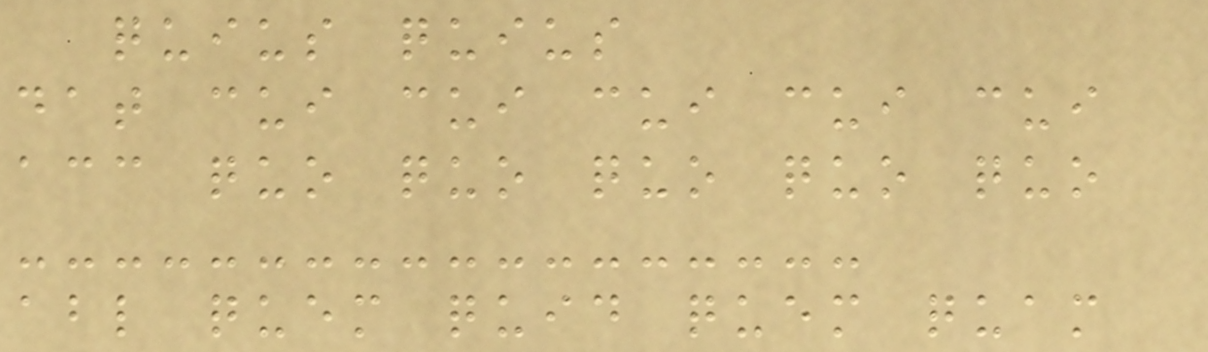quius quius
dat cui cui cui cui cui
acc quo quo quo quo quo
abl quem quid quem quam
